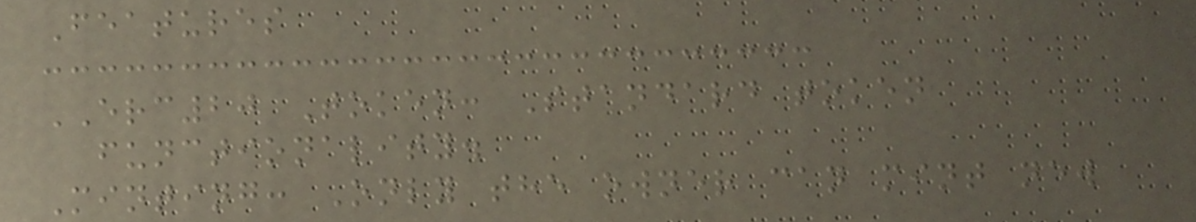Features
ERC20 Token: Standard token
functionality.
Minting: Only the owner can mint new
